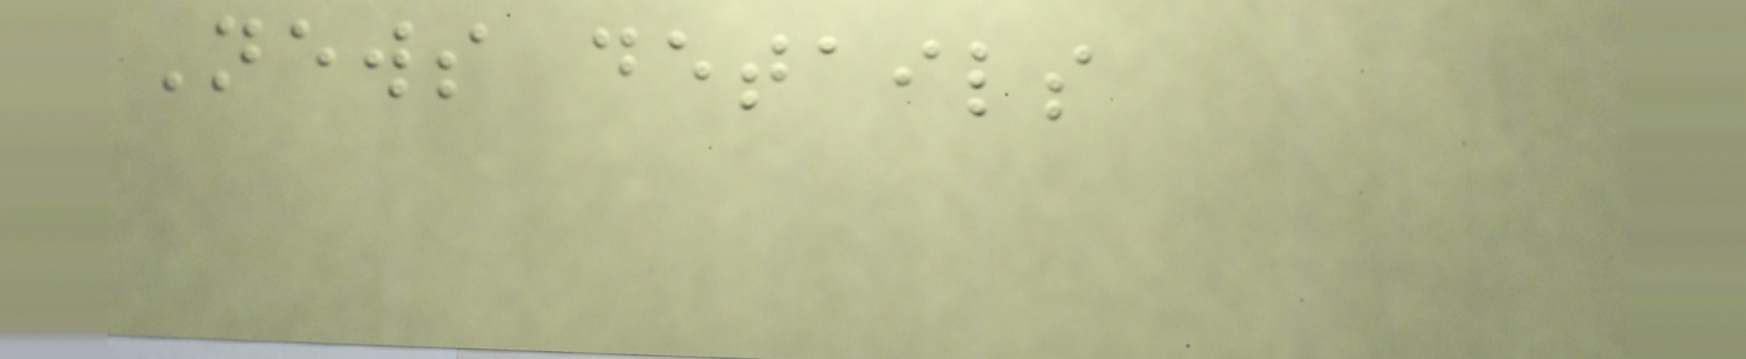News details
